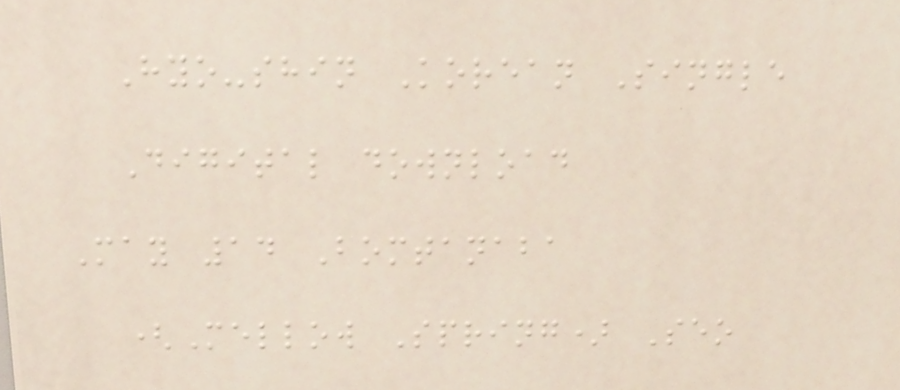Hyo-shin Korean Single
Digital download
May 14 Bomtanaba
(Mellow Spring) Seo
